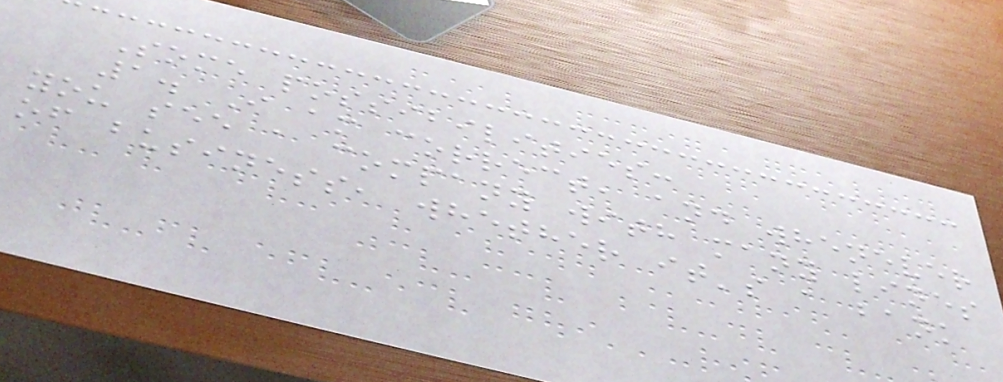Some possibilities:
1. I am correct, and whenever
you see a company with many lines
of business, whether it's a bank
